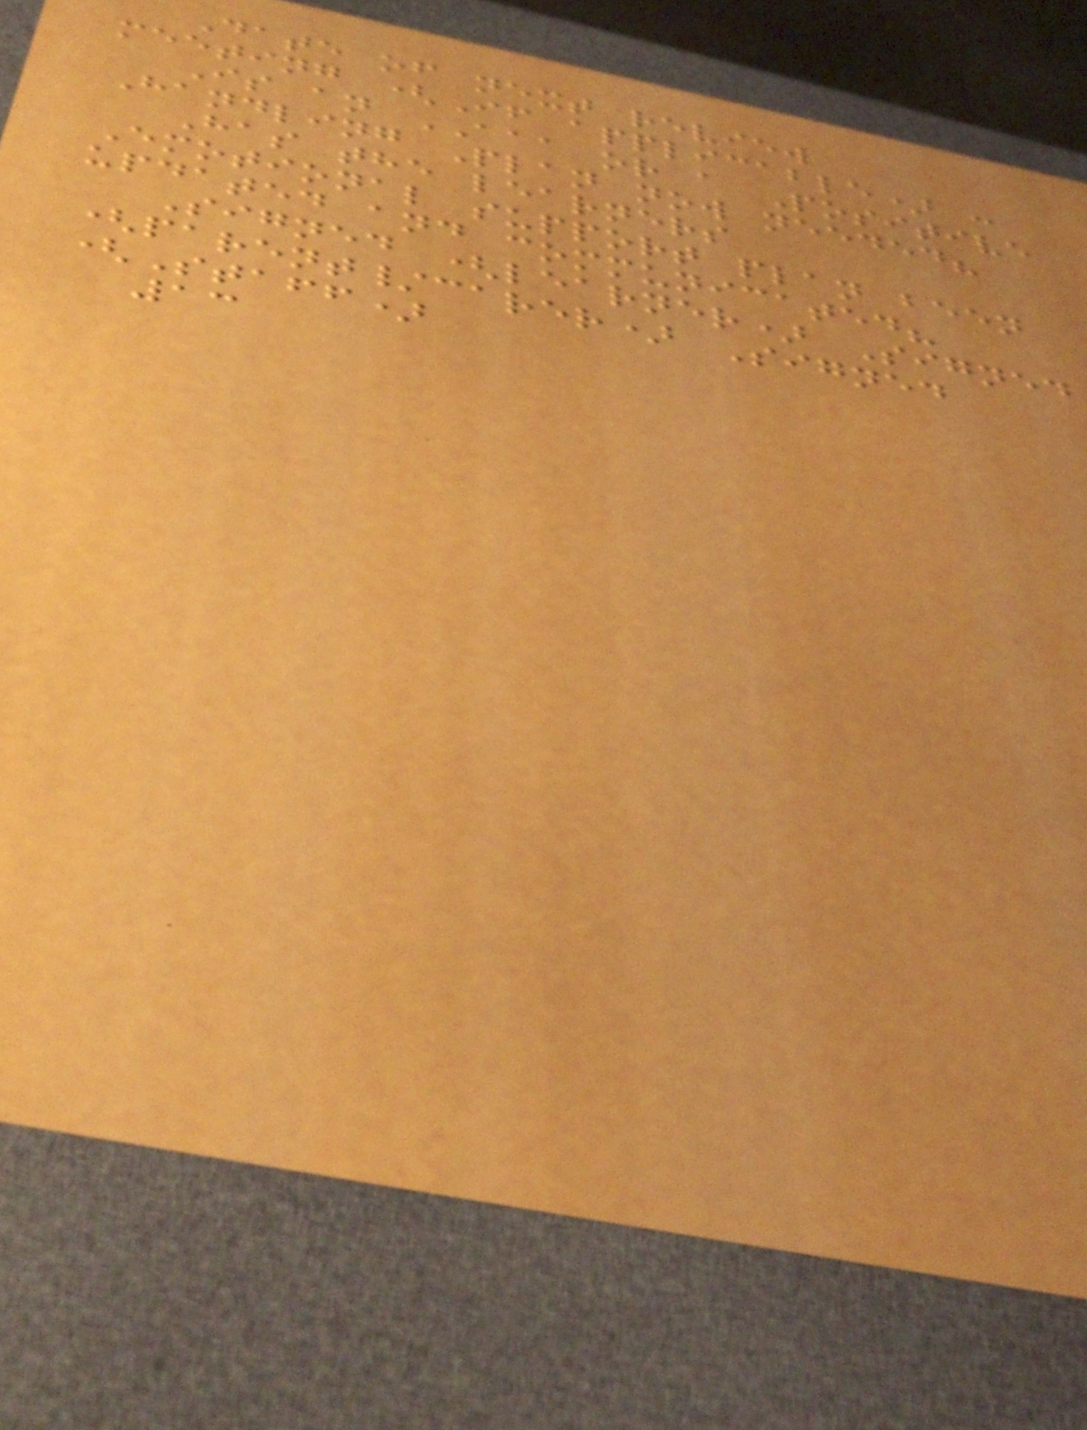Date of next review
meeting (If applicable) :
Is an AAA or a Positive
Handling Plan now needed?
Has the learners
Emotional support plan been
updated and communicated?
Signed (learner) Signed
(parent/carer) Signed
(Staff)
13
